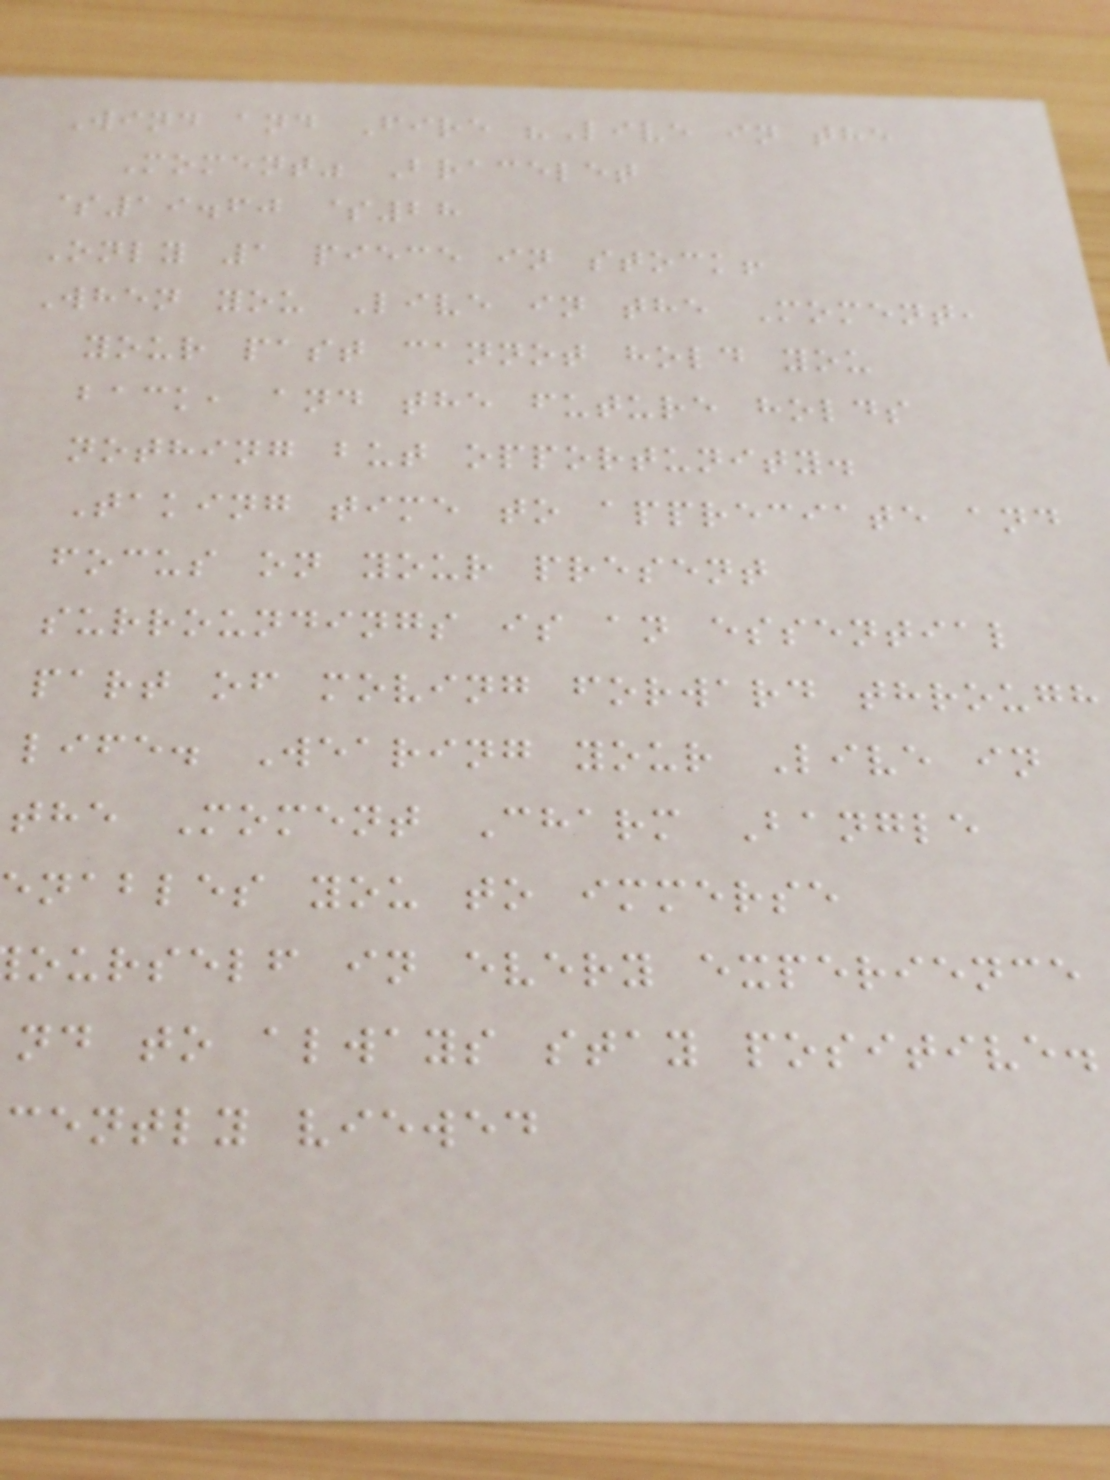Wind and Fire "Live in the
Moment" Bracelet
$19.60 $28
Only 1 piece in stock!
When you Live in the Moment,
your past cannot hold you
back, and the future holds
nothing but opportunity.
Taking time to appreciate and
focus on your present
surroundings is an essential
part of moving forward through
life. Wearing your Live in
the Moment Charm Bangle
nables you to immerse
ourself in every experience
nd to always stay positive.
cently viewed
